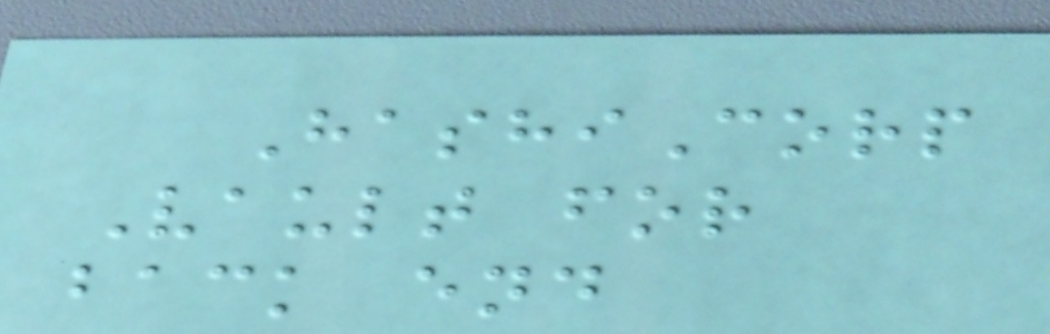HashiCorp
Vault for
back end
